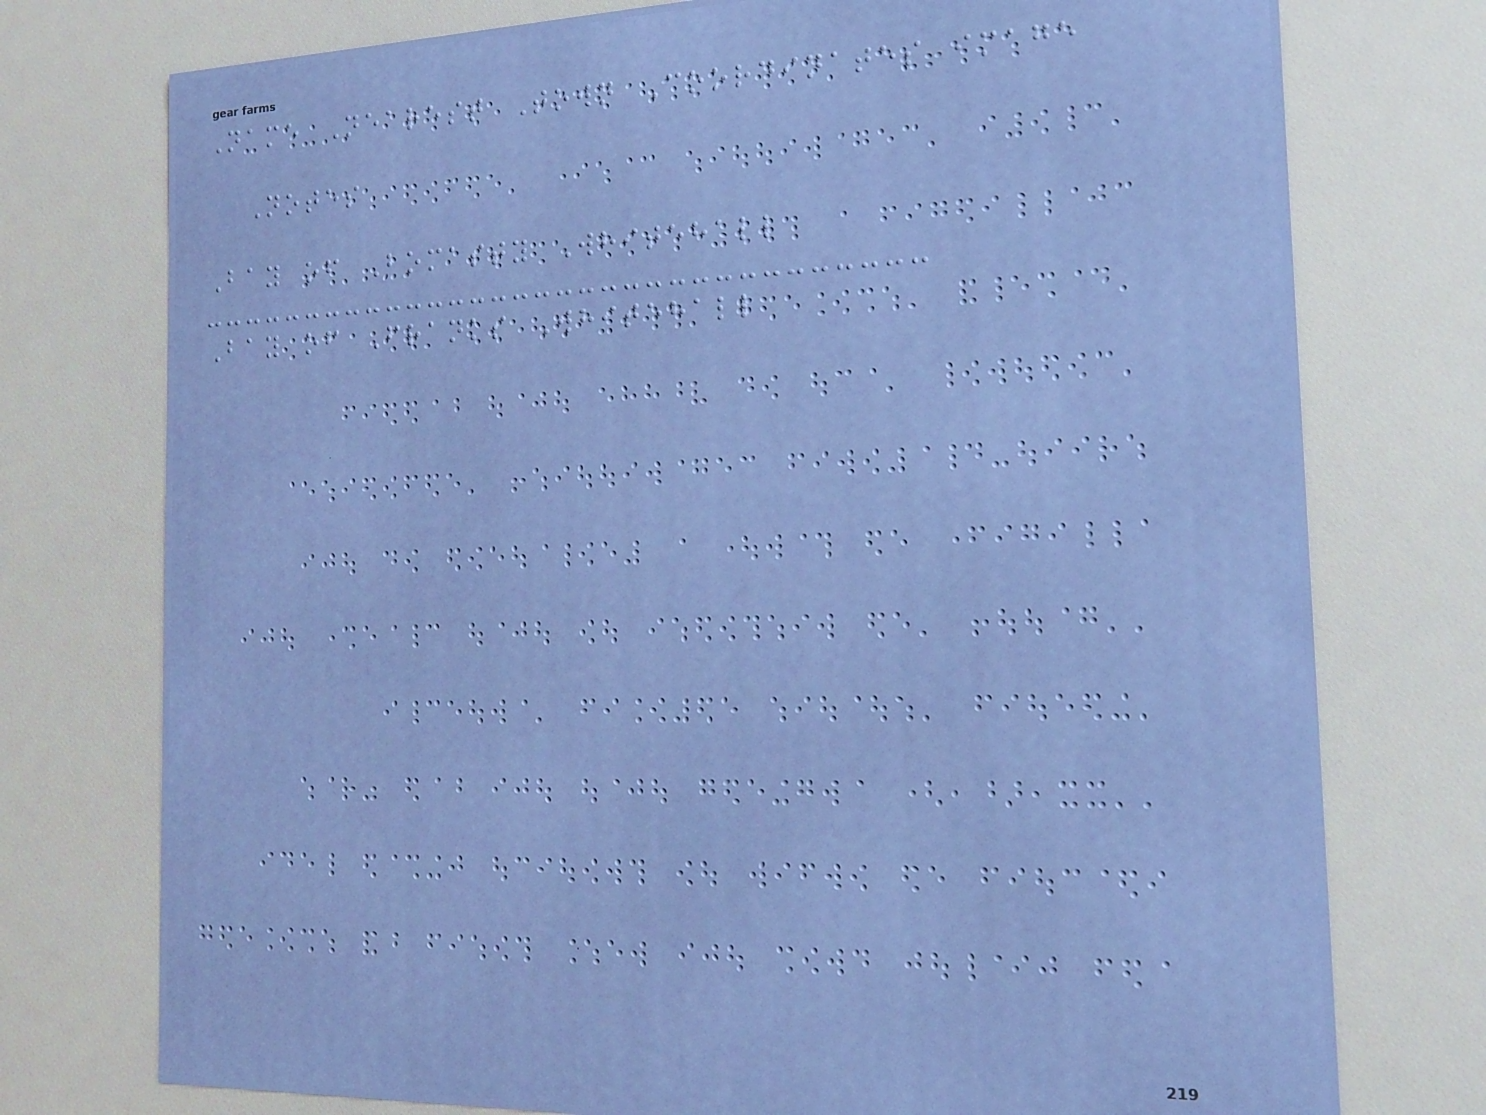Name Nearest Town Coordinates image
Notes
Bay of Bomasty Whitehall
Bay of Franks Whitehall
